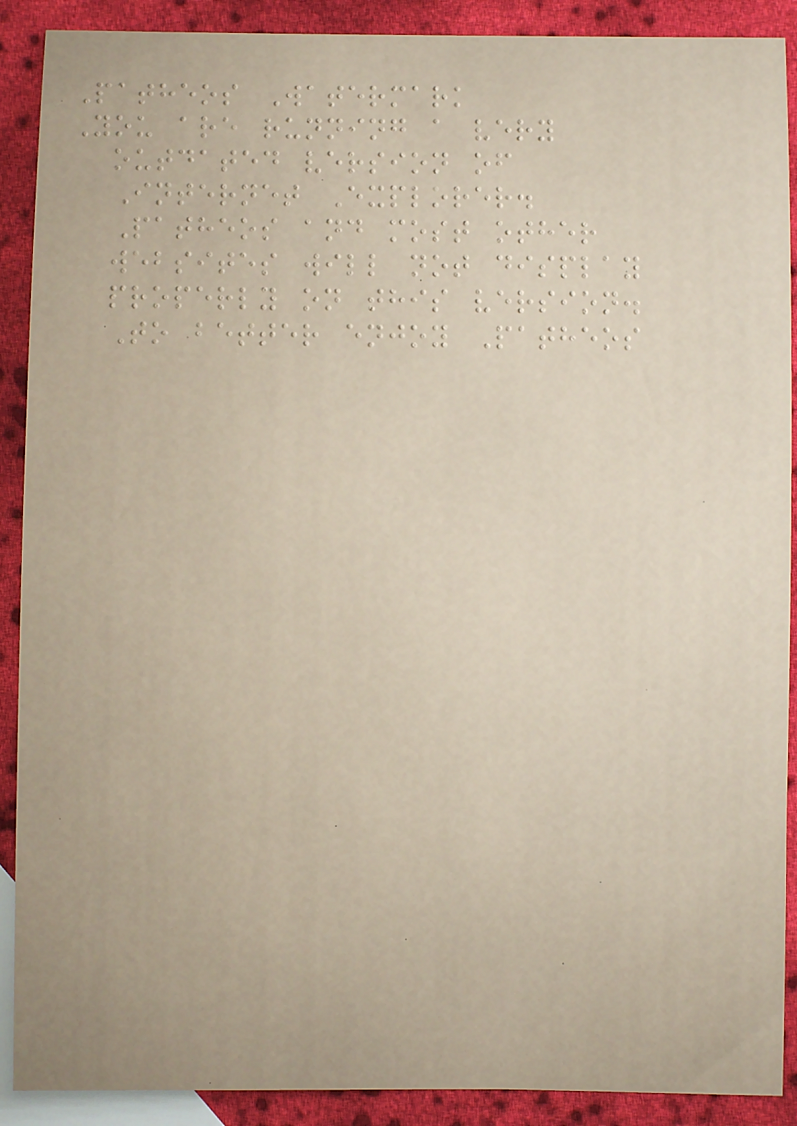Patheos Watermark
You are running a very
outdated version of
Internet Explorer.
Patheos and most other
websites will not display
properly on this version.
To better enjoy Patheos
